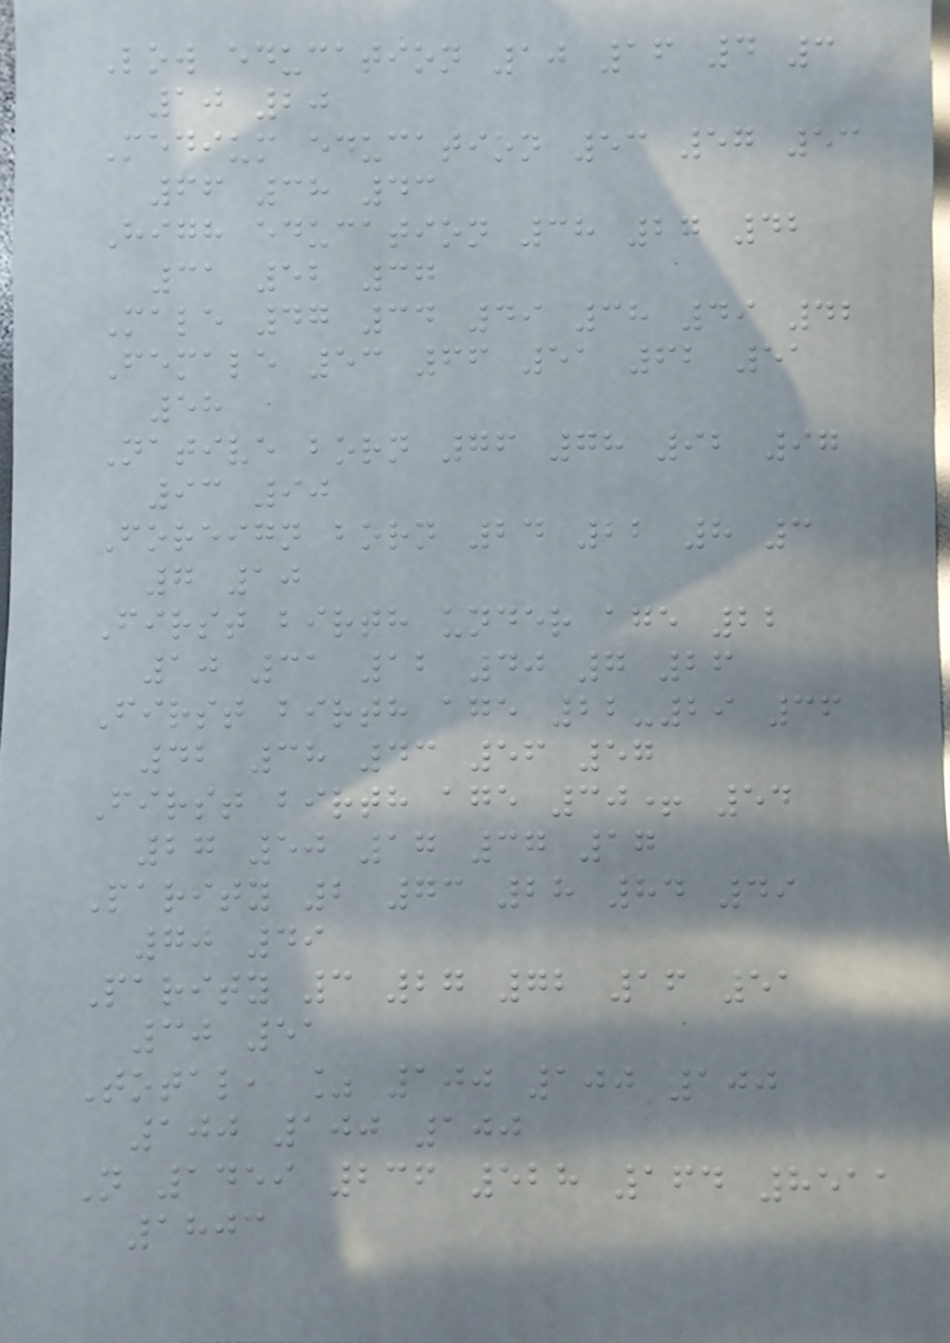Low education 10 16 4 3
10 20
Medium education 53 57 53
66 38 43
High education 38 27 42
31 52 37
Male 47 34 49 38 49 42
Female 53 66 51 62 51
58
Native born 76 78 92 97
93 90
Foreign born 24 22 8 3
7 10
First birth under age 22
10 31 12 40 7 26
First birth age 22-29 36
42 38 43 56 57
First birth age 30+ 54
27 50 17 37 17
Parity 2 73 28 84 49
70 49
Parity 3 27 72 16 51
30 51
Total, % 100 100 100
100 100 100
N 1459 236 528 164 8511
1803
